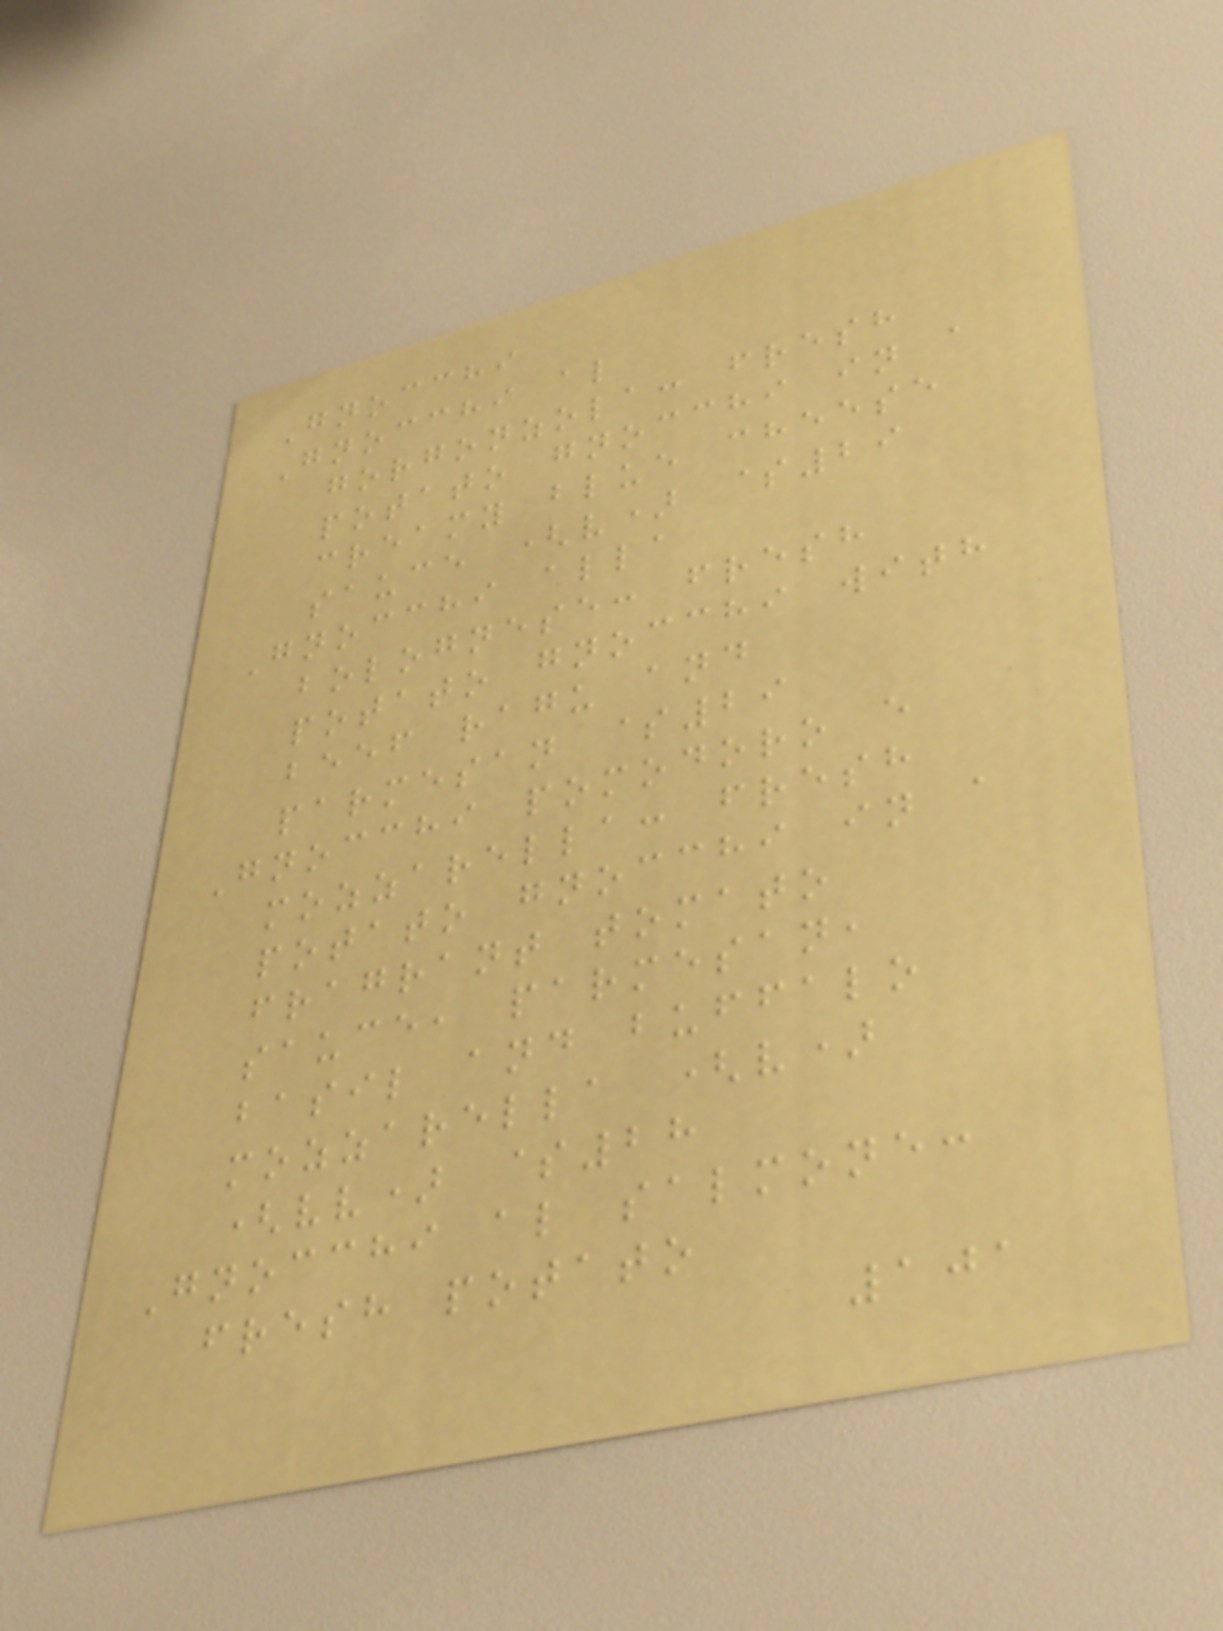Gnocchi
Gnocchi al
gorgonzola: fresh
potato gnocchi in a
creamy blue cheese
sauce (v) $29
Gnocchi alla
bolognese: fresh
potato gnocchi with
beef ragu and
parmesan $29
Gnocchi pomodoro e
mozzarella: fresh
potato gnocchi in a
fragrant tomato
sauce, parmesan,
basil and buffalo
mozzarella (v)
(vv) $28
Gnocchi al salmone:
fresh potato
101
